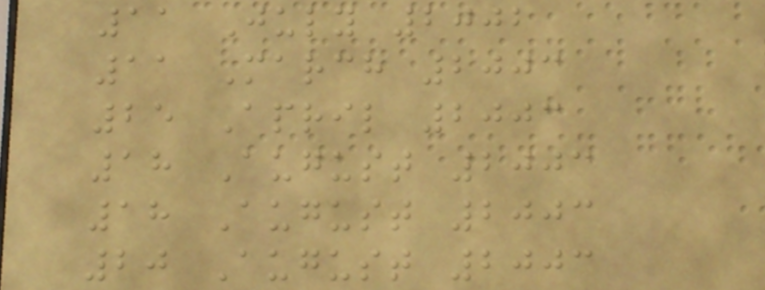11 July 2002
11 March 2003
25 April 2003
18 August 2003
18 August 2003
20 August 2003
